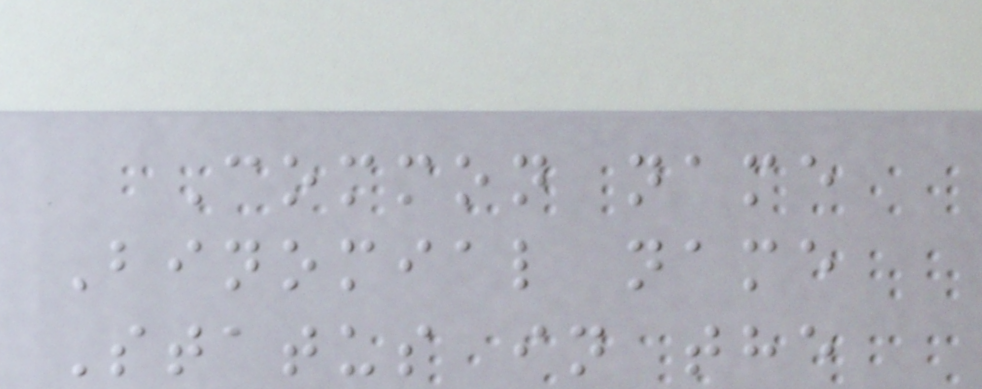Common name
Binomial name
Status in the
